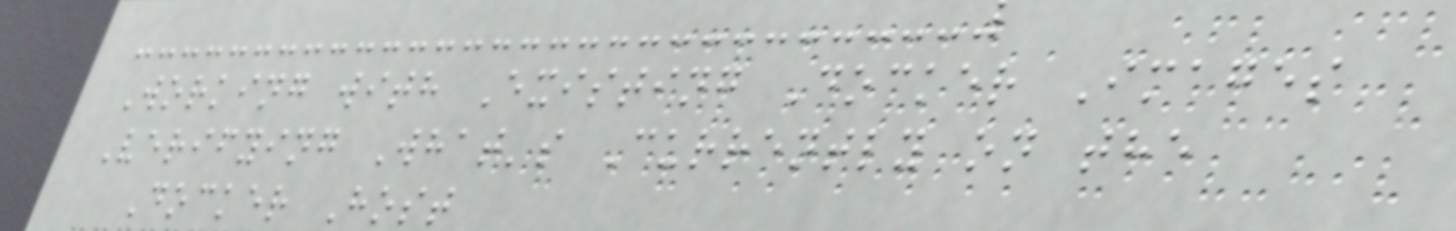Working with Existing Docker Images
Verifying What's Currently on the
Docker Host
